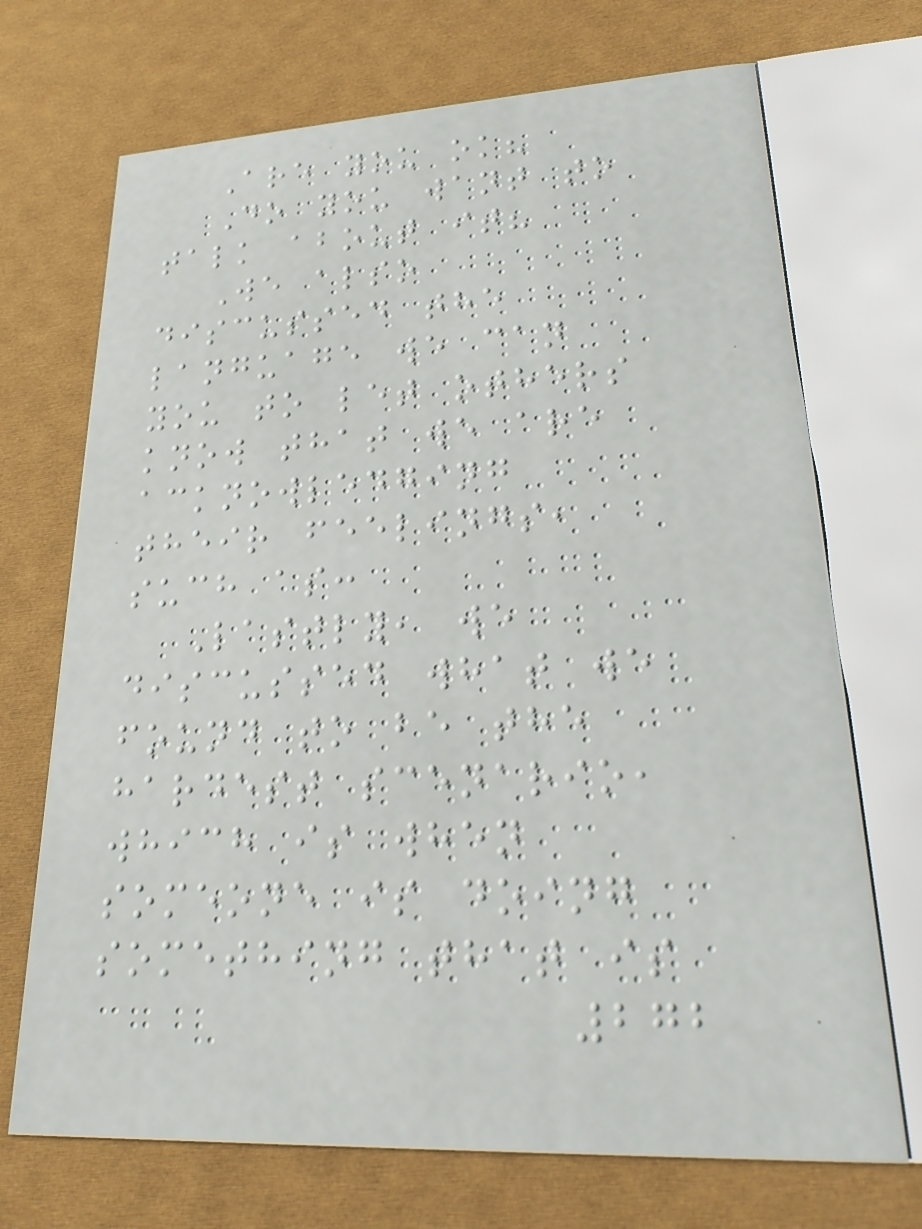Are you ok?
Do you want to
talk about it?
We also
discussed the
language we can
you to let others
know that we are
acknowledging
their feelings,
such as:
Lastly, we
discussed what we
found to be the
hardest scenario,
which is when
someone is doing
something that is
272
